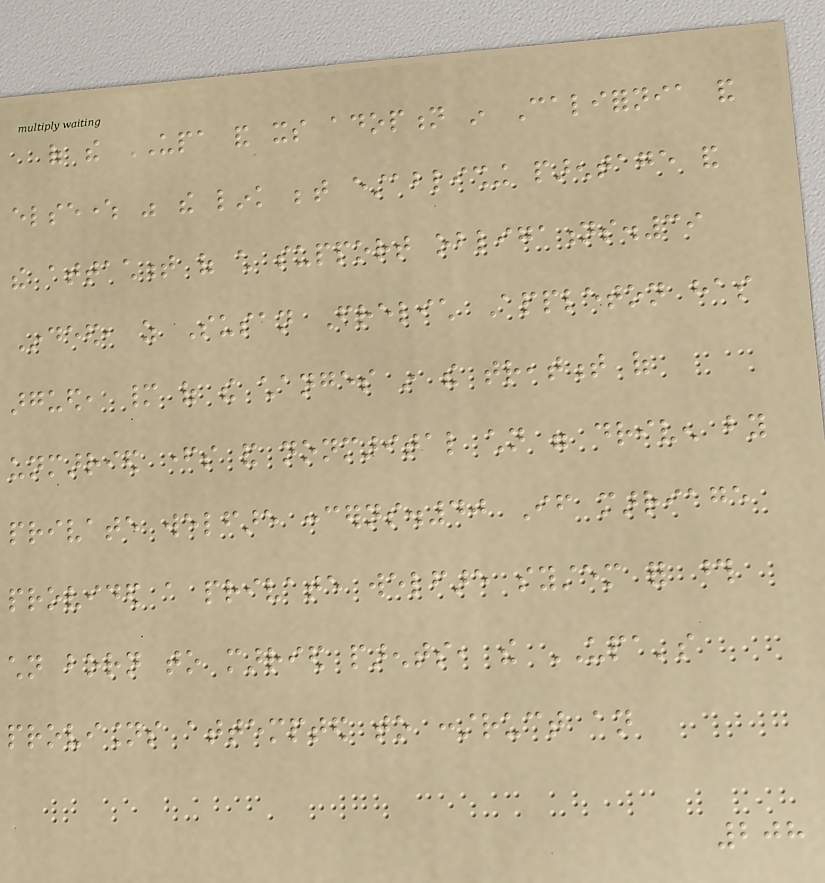of the UPA and its adoption in California and
elsewhere was the link between establishing parentage and
the attachment of child support obligations.39
Indeed, as Susan Frelich Appleton has
argued, many of the changes in the treatment of
unmarried fathers and nonmarital children were driven by
private welfare concerns.40 If marriage
provided a private welfare system for those
children born to married parents, the UPA's
provisions attempted to construct an
208
